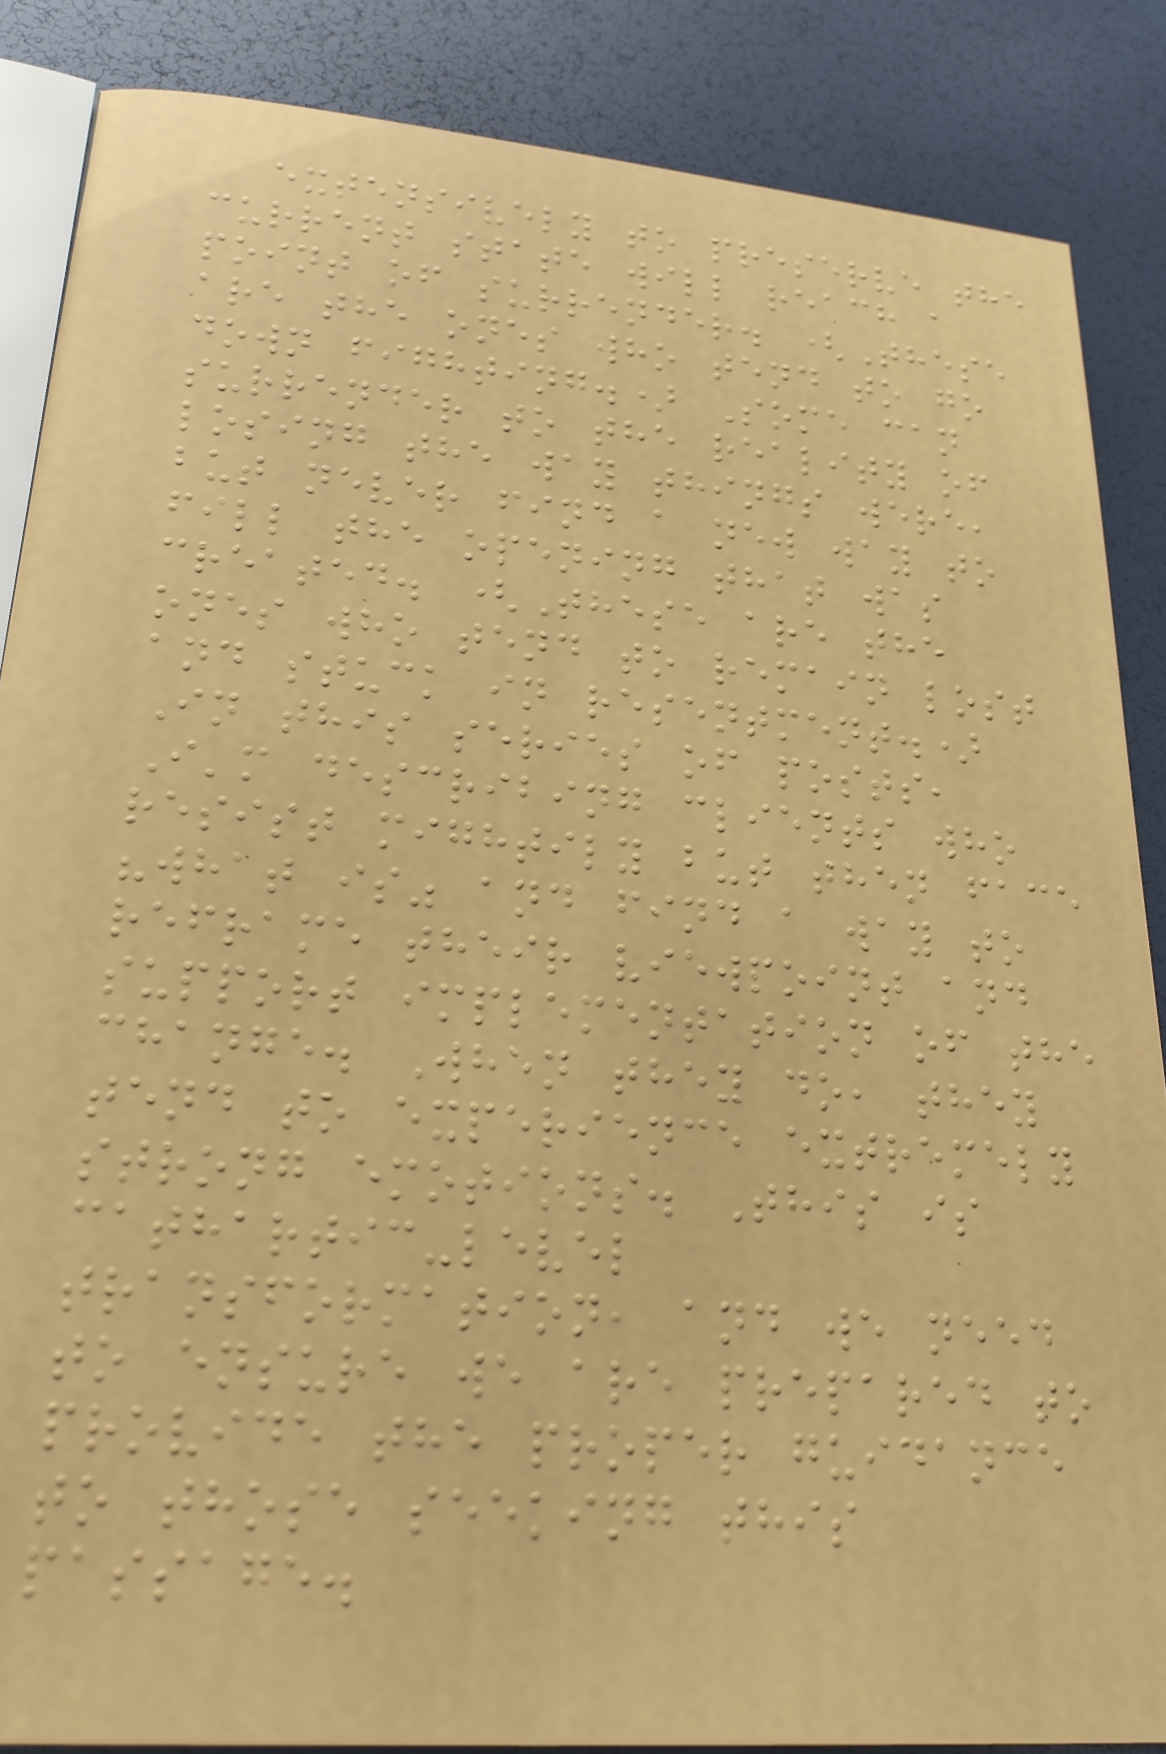extensively to preserve the
current state will reach a
point of surrender. (These
are the ones who tend to go
down fighting.) Some can
surrender to the reality of
losing the way things were,
but never find a new way to
fill the opening that was
created. (These are the
ones who tend to remain lost
and stuck in resentment.)
In this series of posts,
I'm describing clients who
resist mightily but then face
"what is" and find a way to
reframe their viewpoint and
support implementation of the
change. When they do, they
tend to experience extremely
strong emotions. This is
cathartic-level
transformation, and we need
to ensure we are prepared to
provide the proper guidance
to those seeking this
passage.
